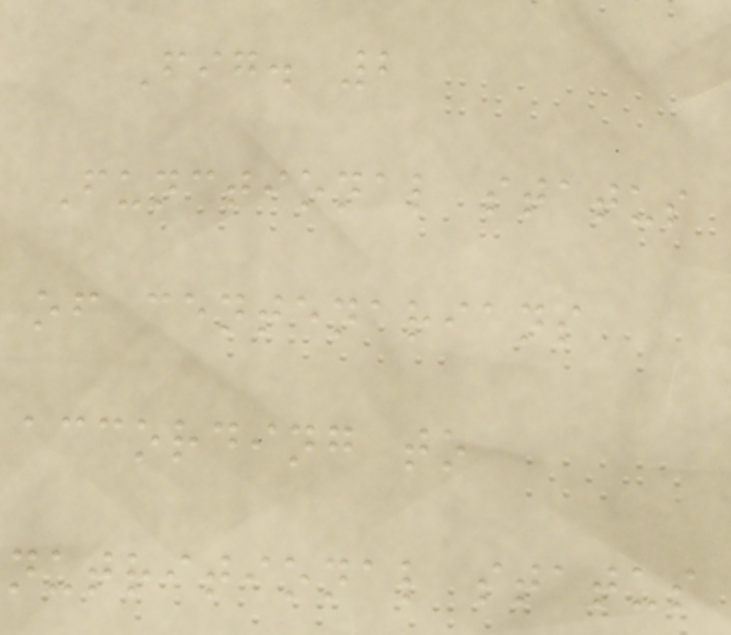Fig. 2
Functional status
of centenarians
according to
nutritional status
